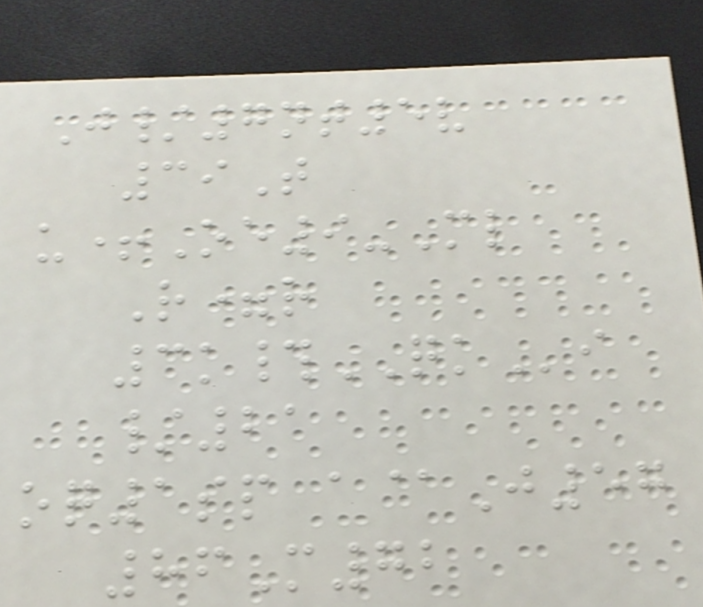J/7nt5v
39T
u+Oe9-Ml
R=r
3k#QKi
/21
oq1sp a@J57
86M72
